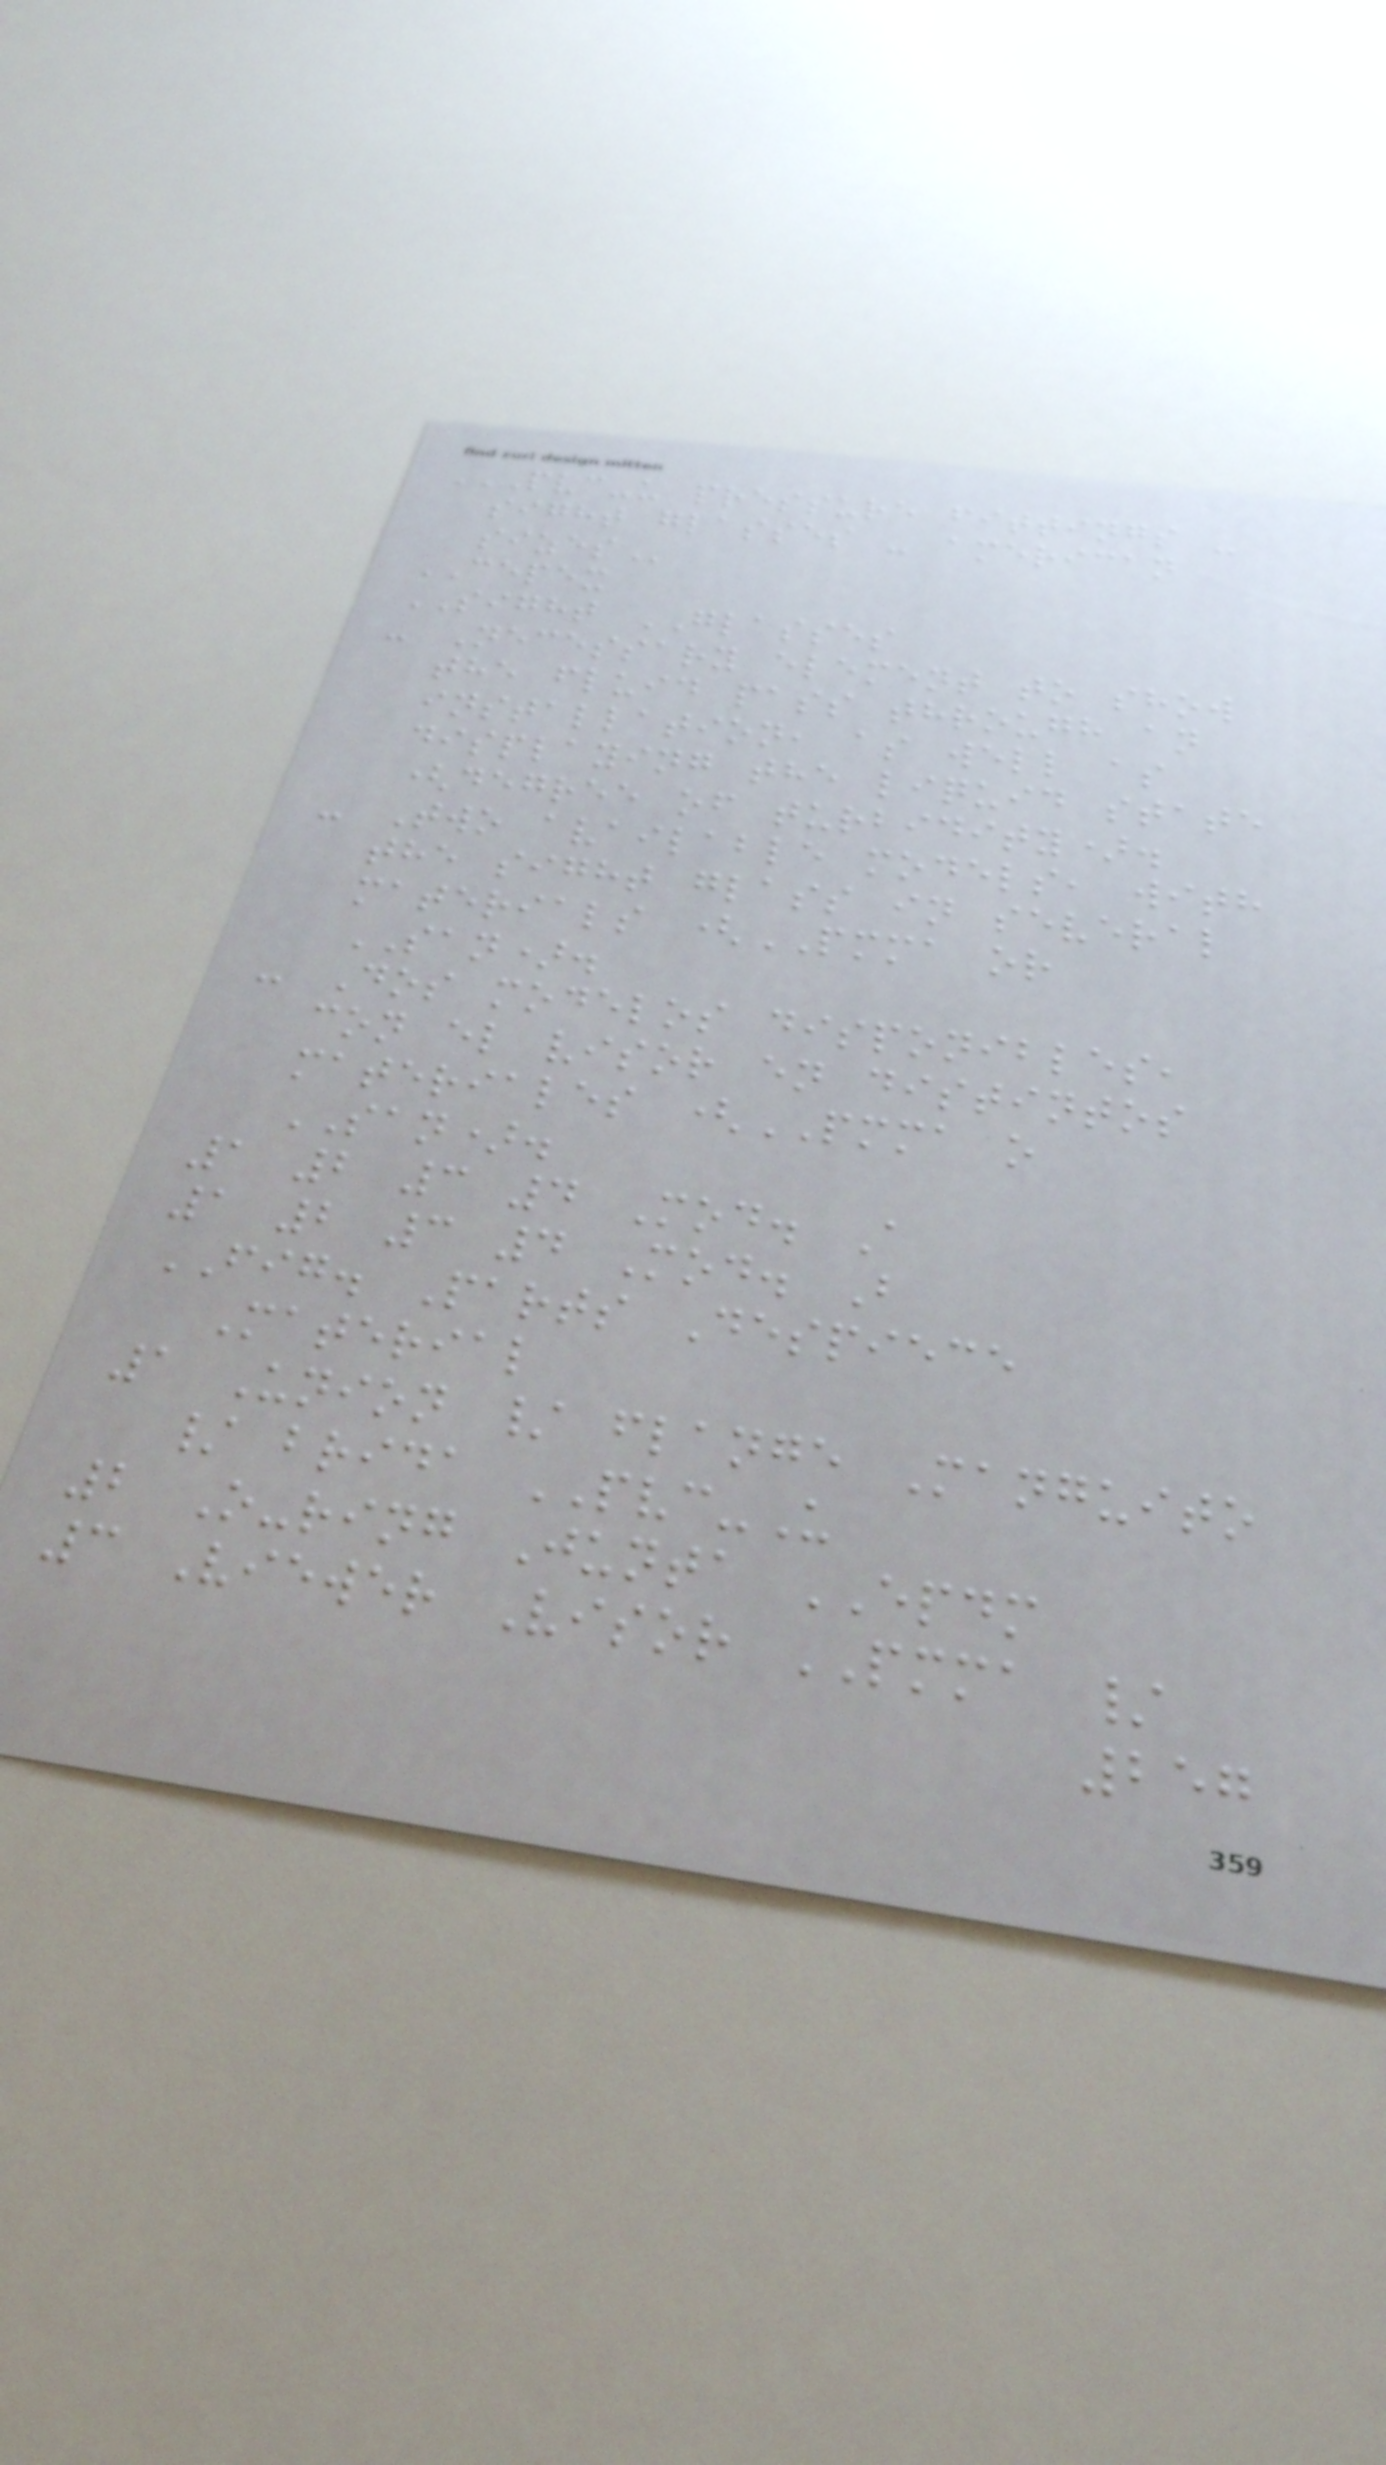PVC-U PRESSURE FITTINGS -
SIGHT GLASSES - AMERICAN
SIZES
CEPEX
SIGHT GLASSES
- Necessary element to show
the fluid pass through an
installation, as well as
displaying the liquid state
(degree of turbidity).
- Two available models, with
the sight glass in several
materials (PMMA or
SAN).
- Dos modelos disponibles,
con el visor en distintos
materiales (PMMA o
SAN).
1 2 3 4 Mod. A
1 2 3 4 Mod. B
FIG. Parts Despiece
Material
1 Union / flange Manguito
/ brida PVC-U
2 O-ring Junta EPDM
3 Viewer Visor PMMA /
257
